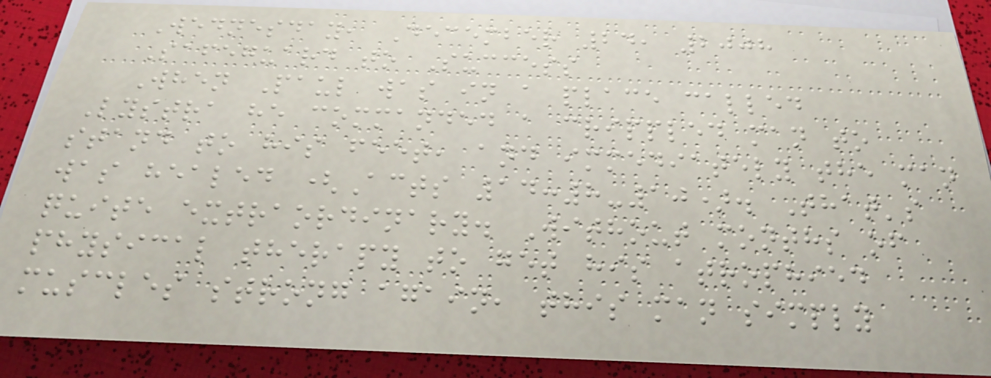Wednesday, December 24, 2008
Safeguard to Success
When Paul was in a place called
Lystra he commanded a crippled man to
stand to his feet, and immediately the man
was healed (Acts 14:8-10). That's
quite extraordinary. Without months of
physical therapy to get his atrophied
muscles strong again, this man simply
